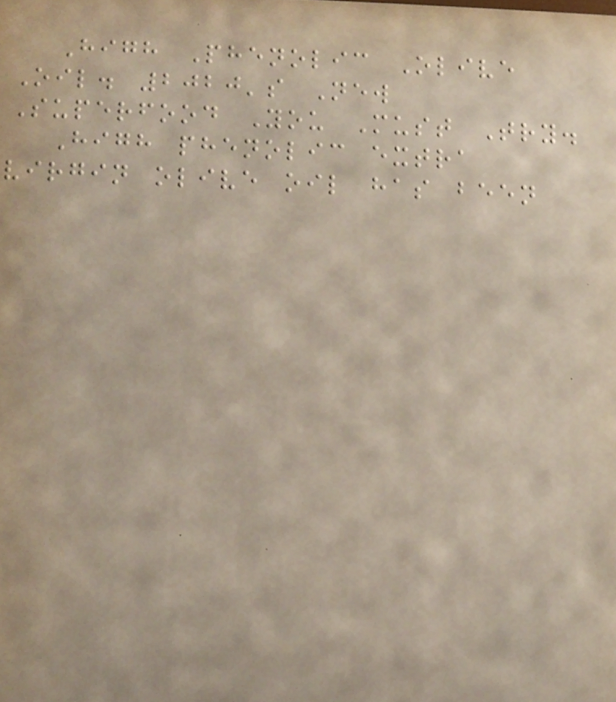High Phenolic Olive
Oil. 2020's New
Superfood You Must Try.
High phenolic extra
virgin olive oil has been
